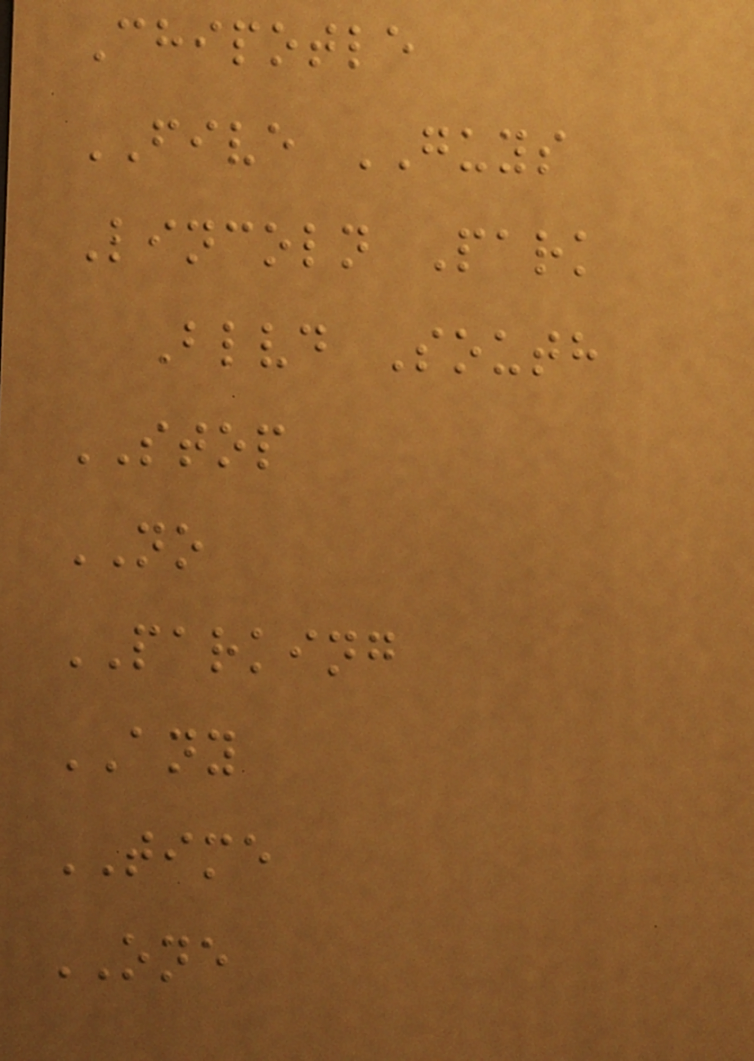Chipotle
FIVE GUYS
Lincoln Park
Blvd South
STOP
NO
PARKING
ANY
TIME
ONE
